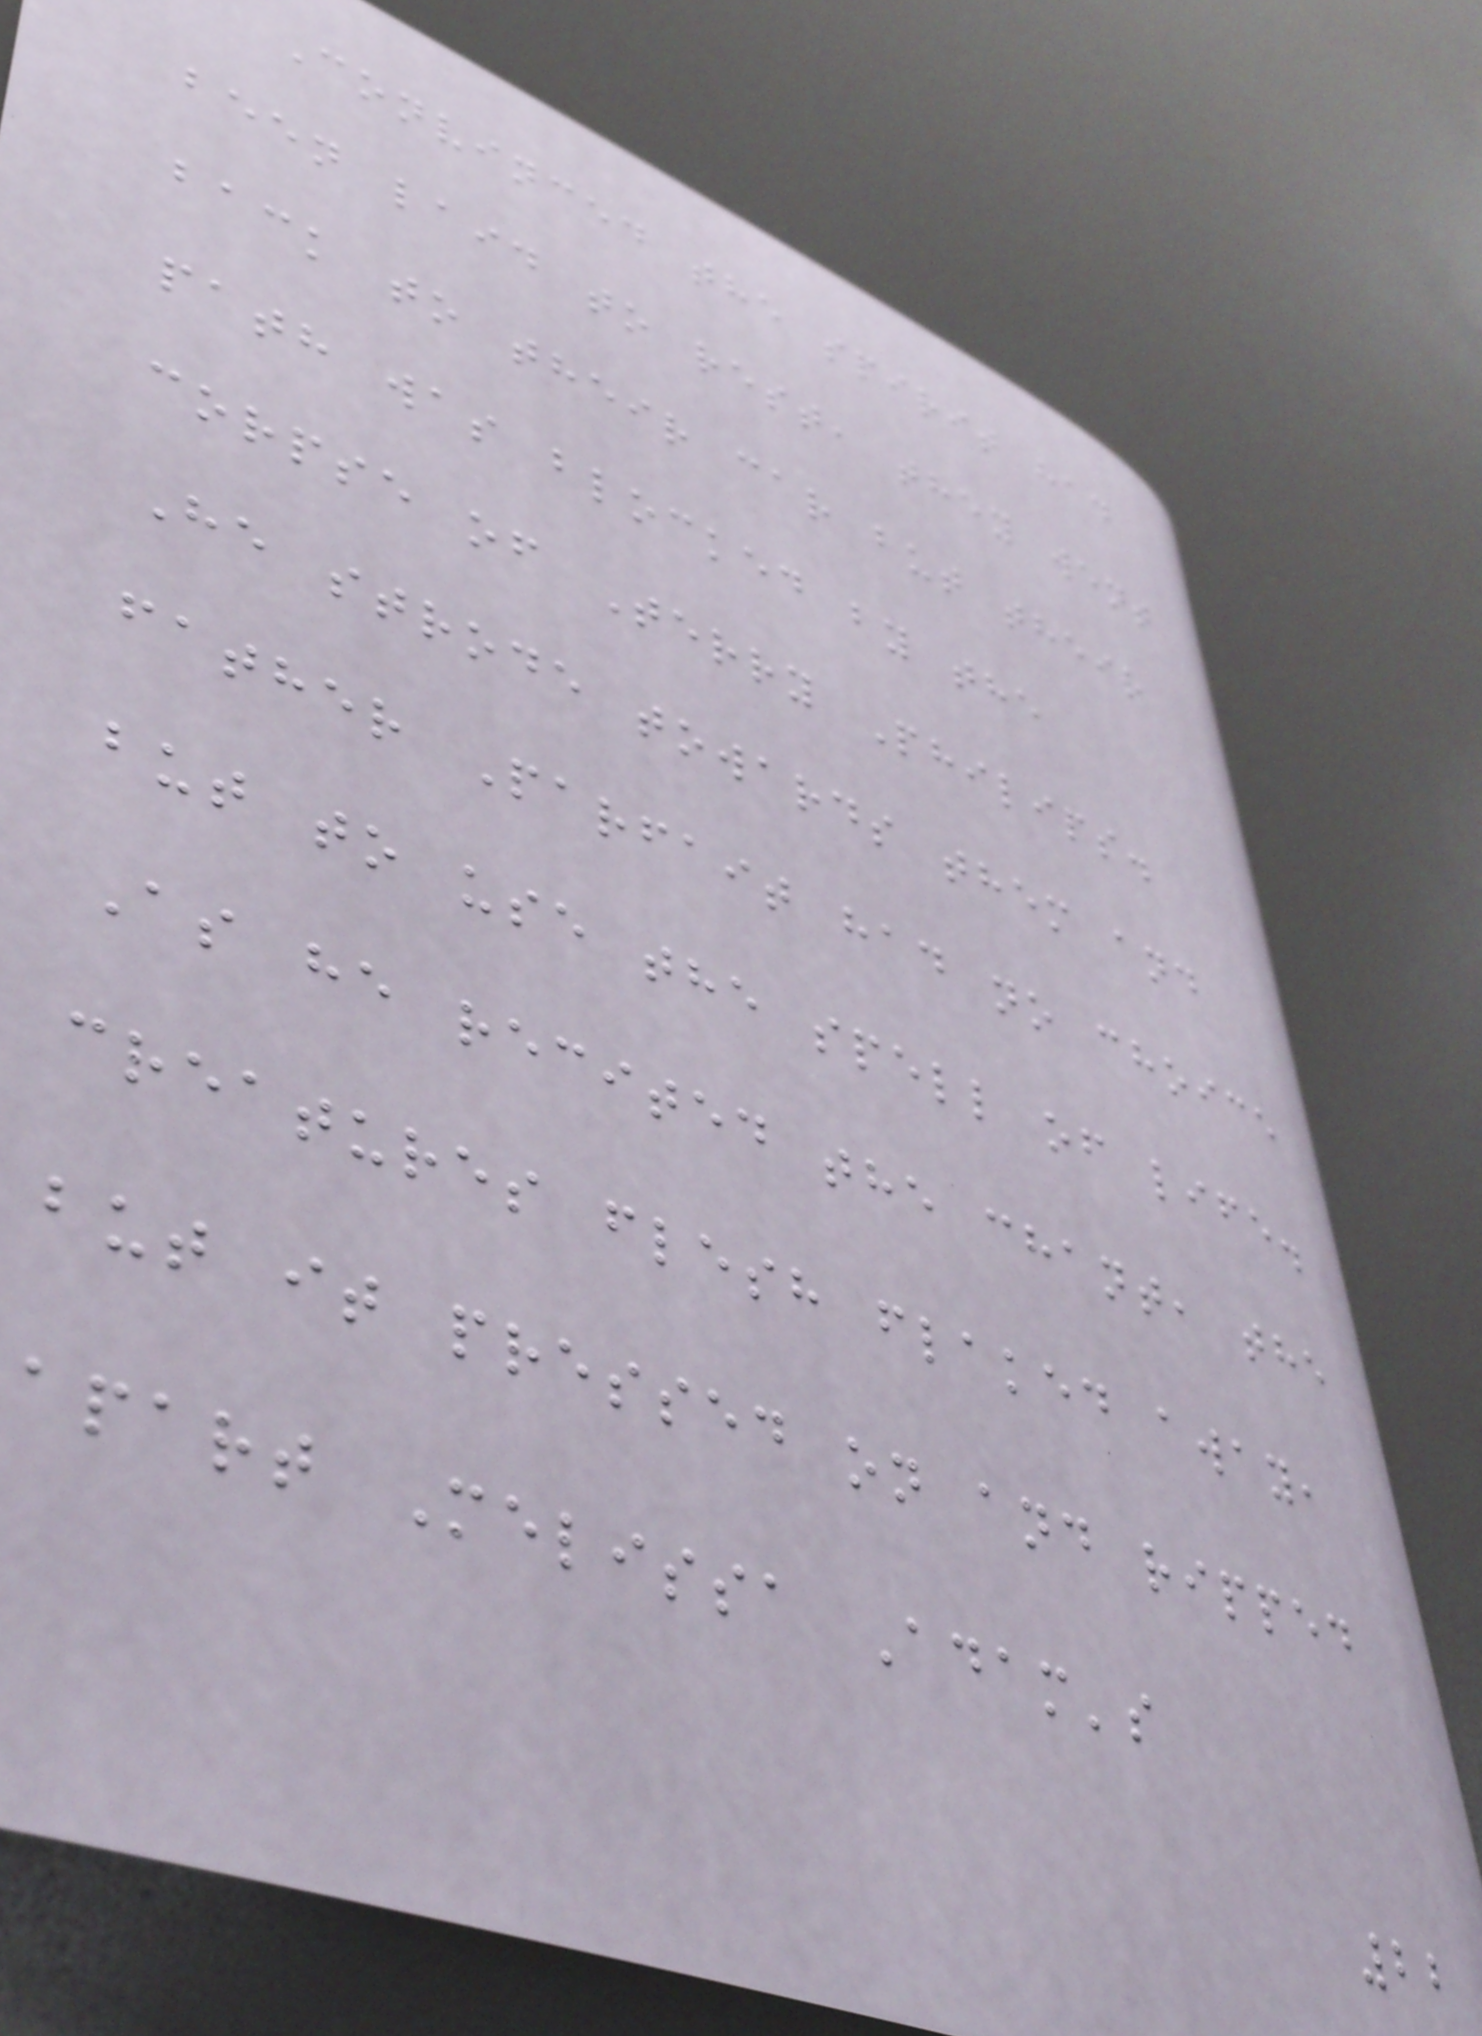Convinced the spirit had
been laid to rest, they went
back to their car but their
path was blocked by the
corpse of Terry Philips.
He strode towards them and
father Parfait had no choice
but to use the spell of life.
As he recited the chant, the
creatures flesh flaked away,
but it pressed on and ripped
apart Melissa Adam's
22
